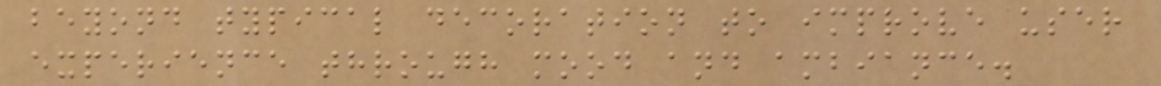beyond typical decoration to improve user
experience through mood and ambiance.
